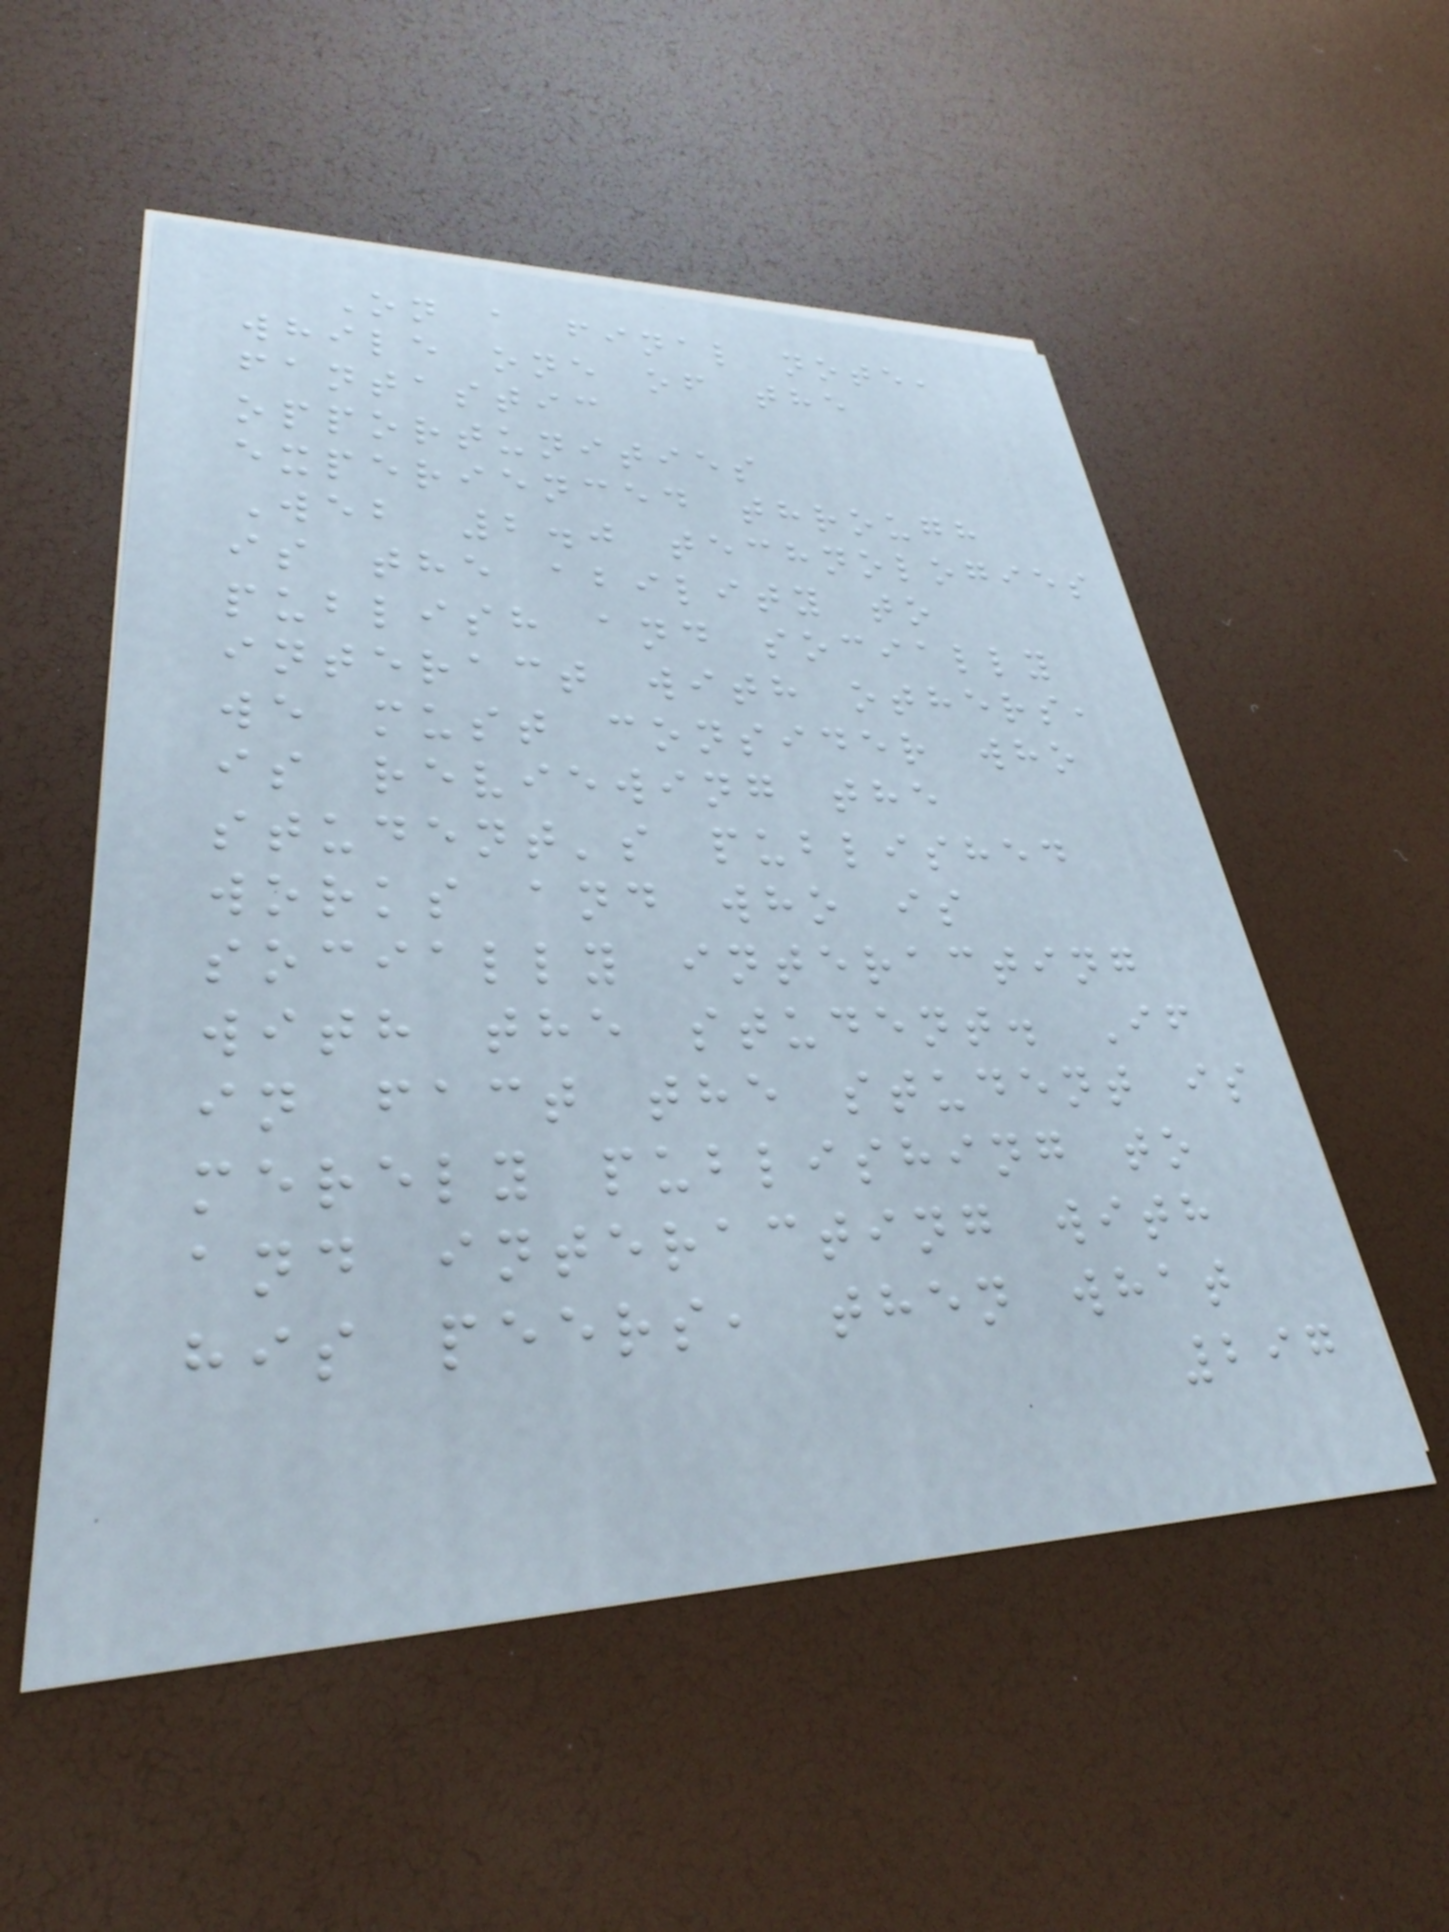On a final note,
while one of the
fantastic
opportunities
experienced through
Web 2.0 technologies
is the ability to
publish and socially
interact with others,
we must consider who
is reviewing the
student's published
works and who is
socially interacting
with the student. If
in fact the student is
merely publishing to
and interacting with
his peers, then what
297
